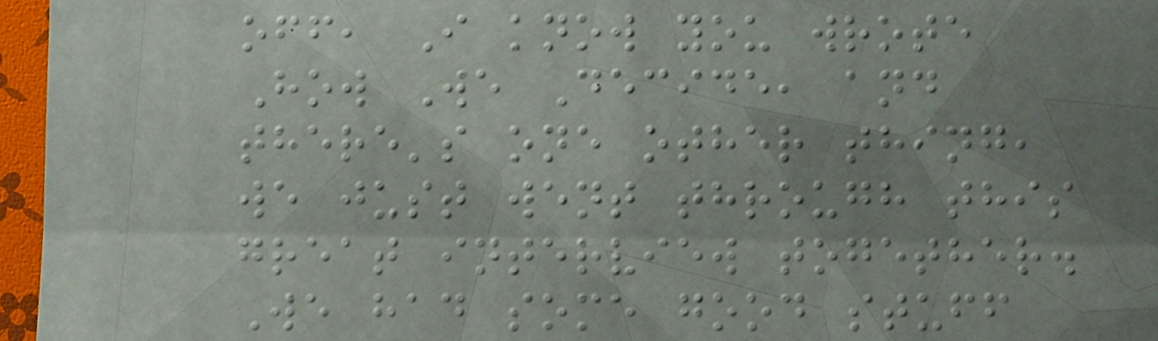off, I know you wrote
How We Decide, and
there's one other thing,
we just went through this
great interview together.
We had some good stuff
